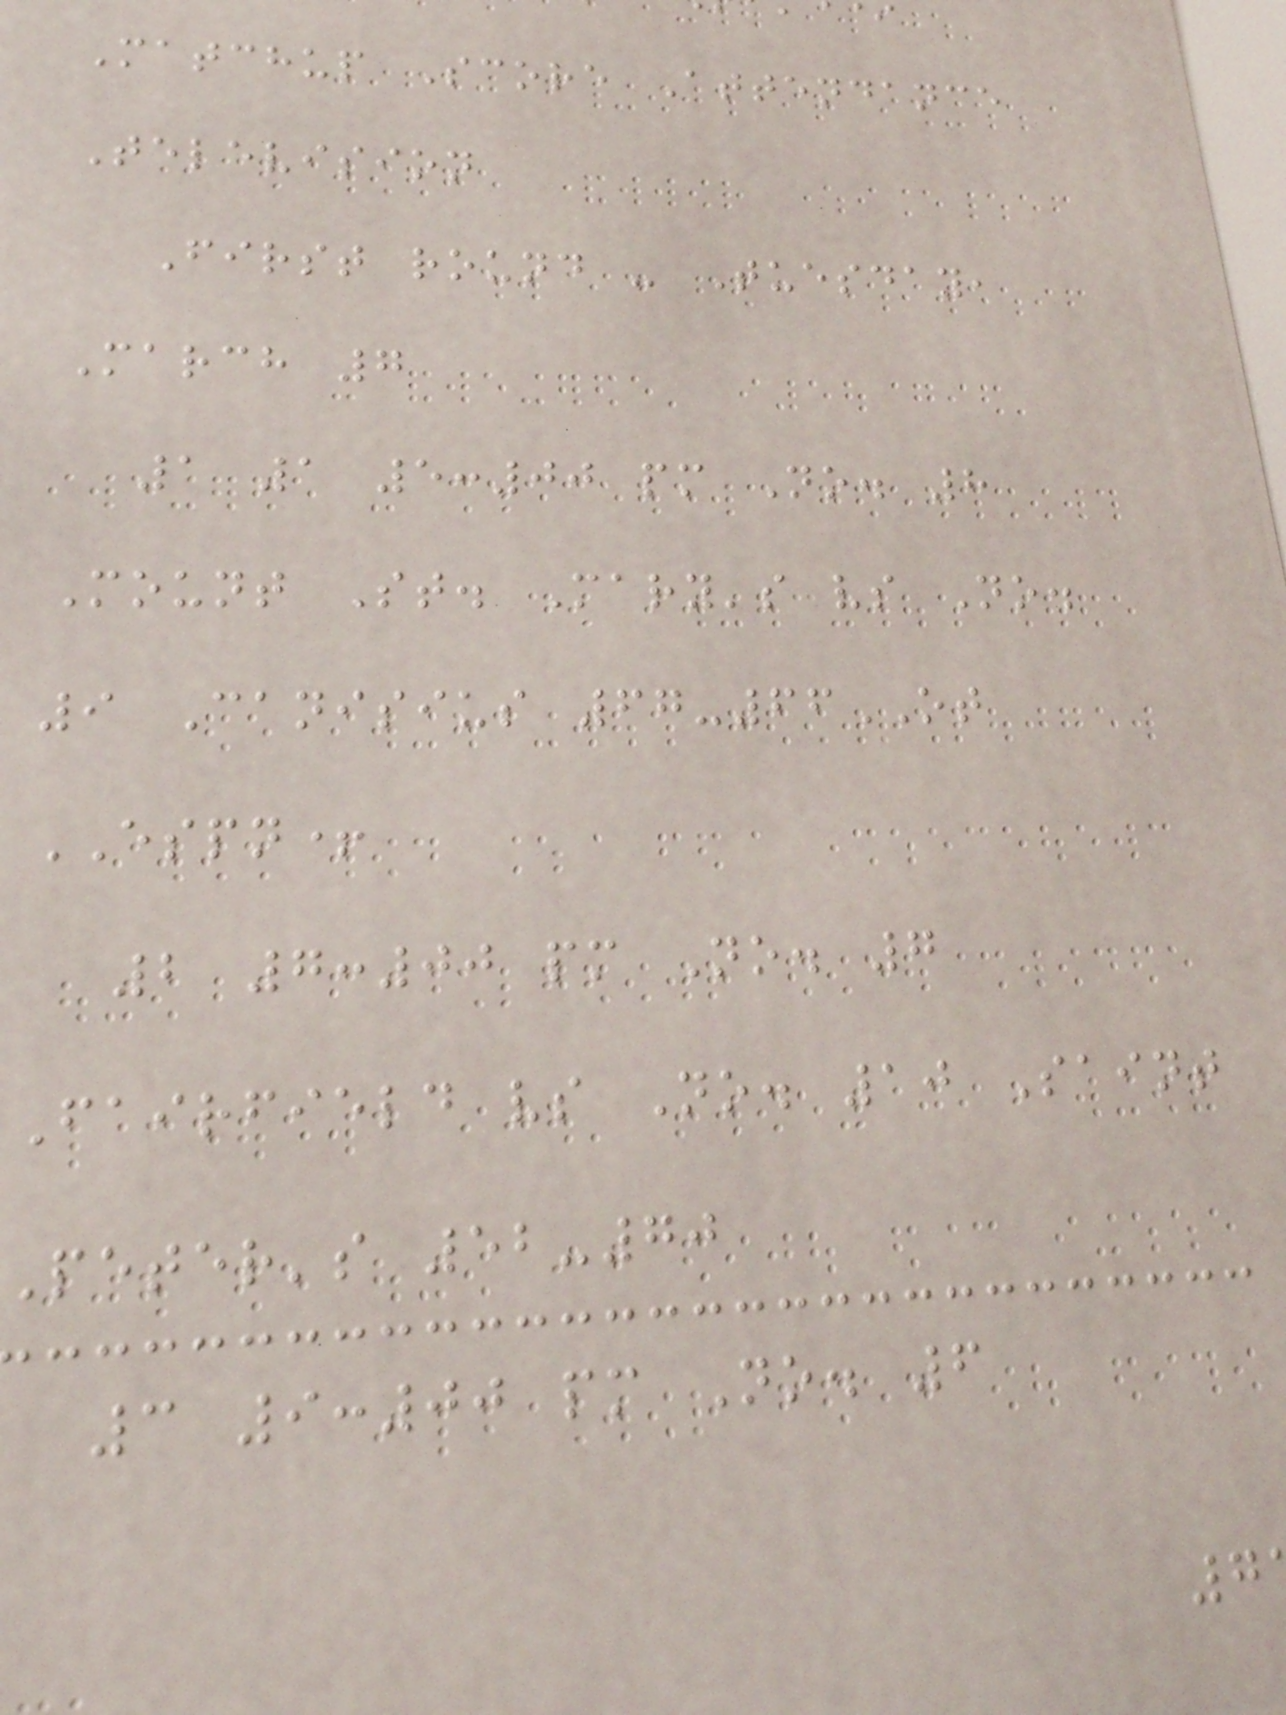Matchup Score Attendance
Television
First round - Tuesday,
March 7
1 1 5:00 pm No. 8
Mount St. Mary's vs No.
9 Canisius 67-66OT
ESPN+
2 7:00 pm No. 7
Fairfield vs No. 10 Saint
Peter's 52-70
3 9:00 pm No. 6
